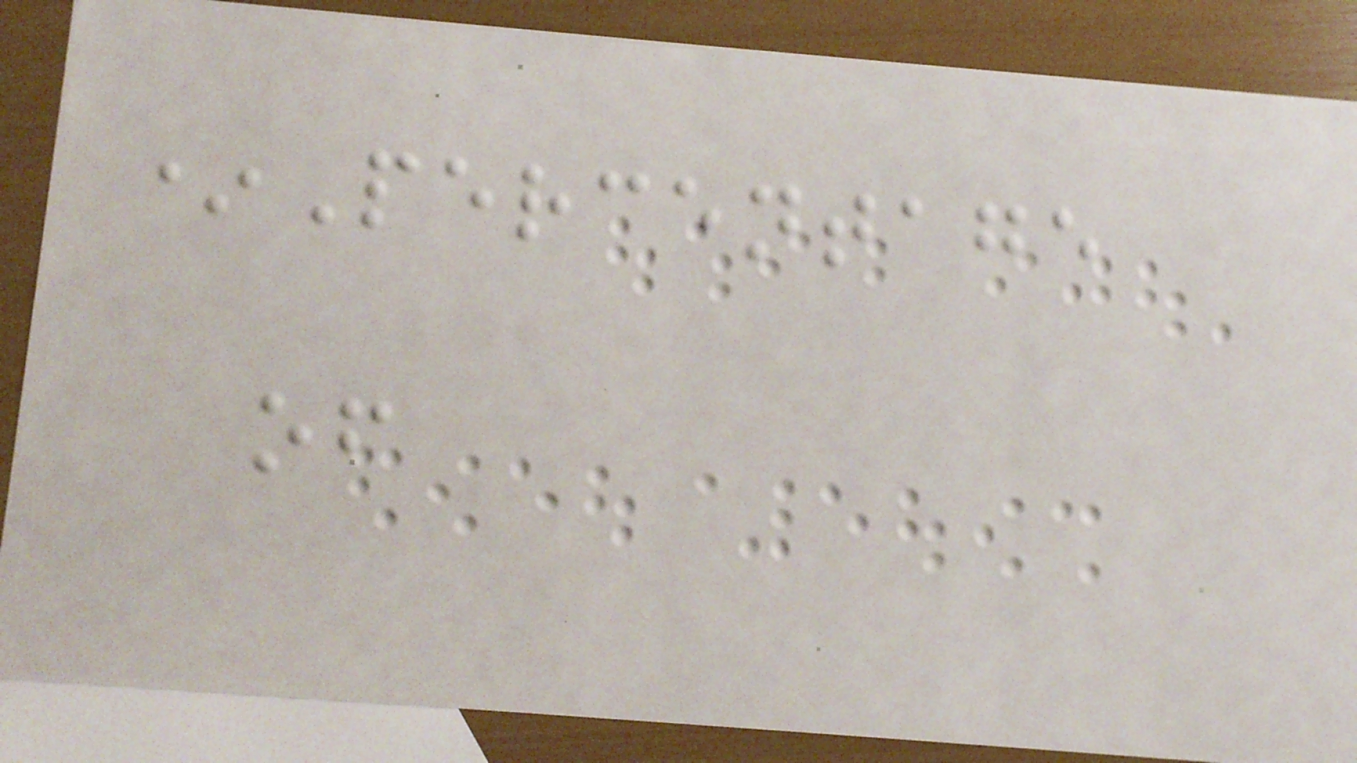*Percentage
of
